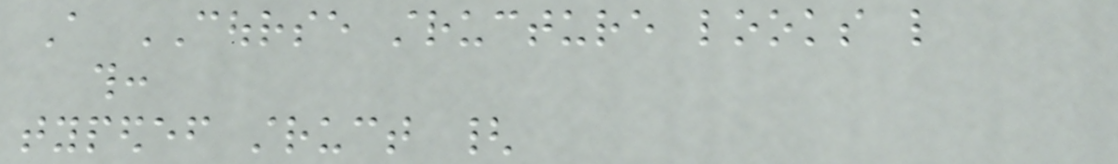A COURSE structure looks like
this:
typedef struct {
